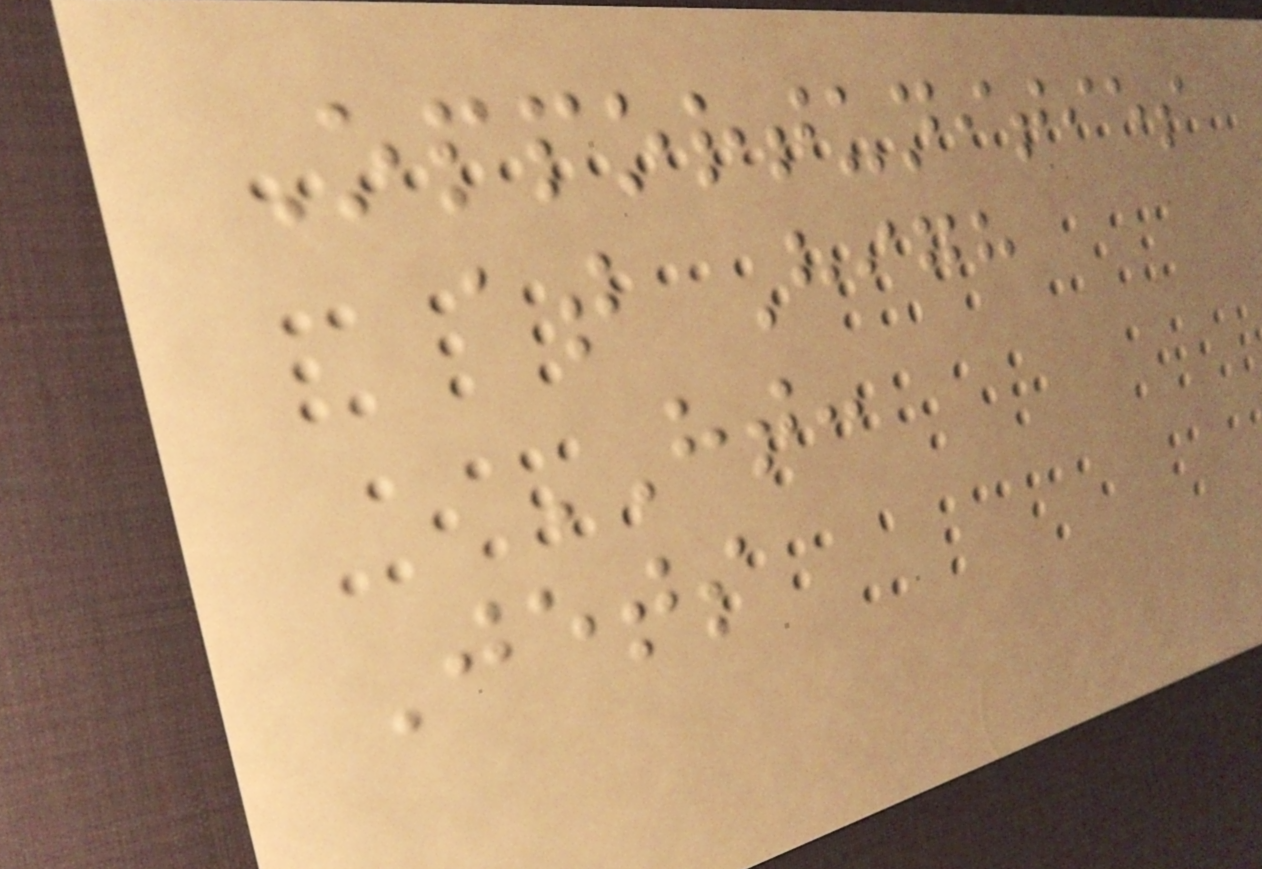Opportunities
at High
HT:
Jets
